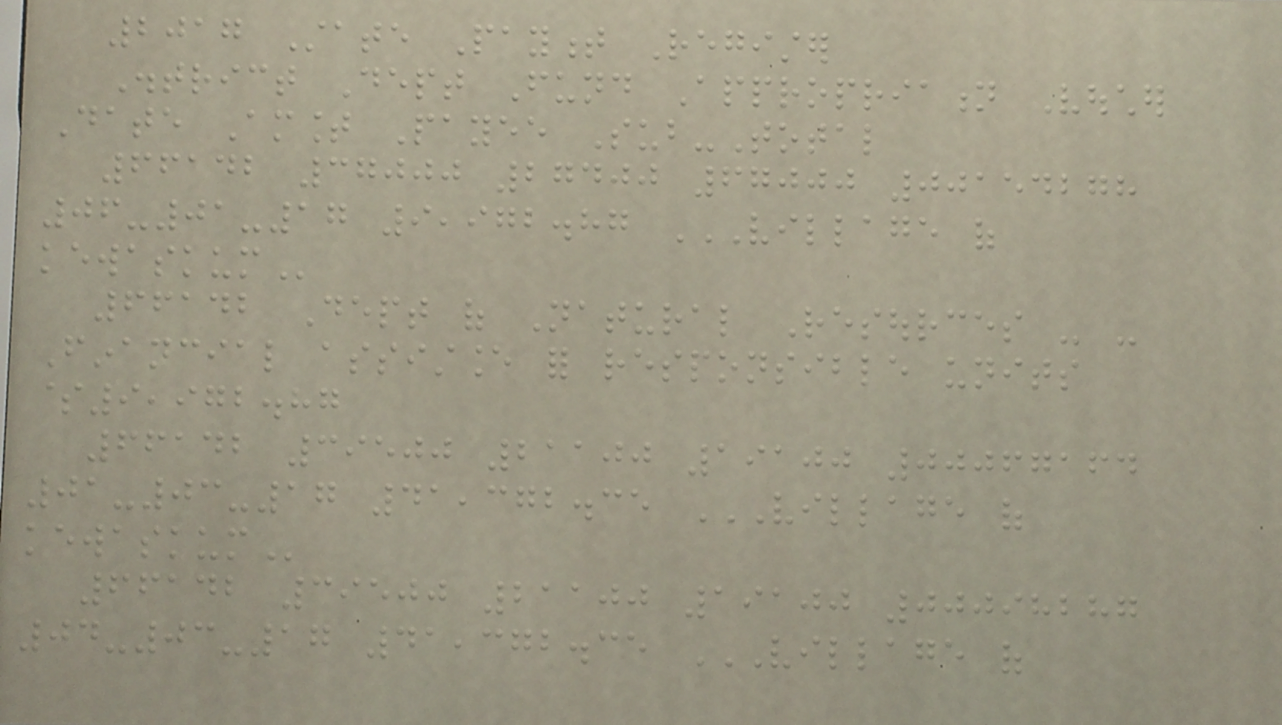2017 State Payment Register
District Dept Fund Appropriation Voucher
Date Amount Payee Sub-Total
66142 37000 27400 67000 00154278
06-01-17 9,972.87 VILLAGE OF
KEWASKUM
66142 Dept of Natural Resources - -
Financial assistance for responsible units
$9,972.87
66142 39500 21100 19100 00067164
01-03-17 41,372.35 VILLAGE OF
KEWASKUM
66142 39500 21100 19100 00098287
04-03-17 41,372.35 VILLAGE OF
